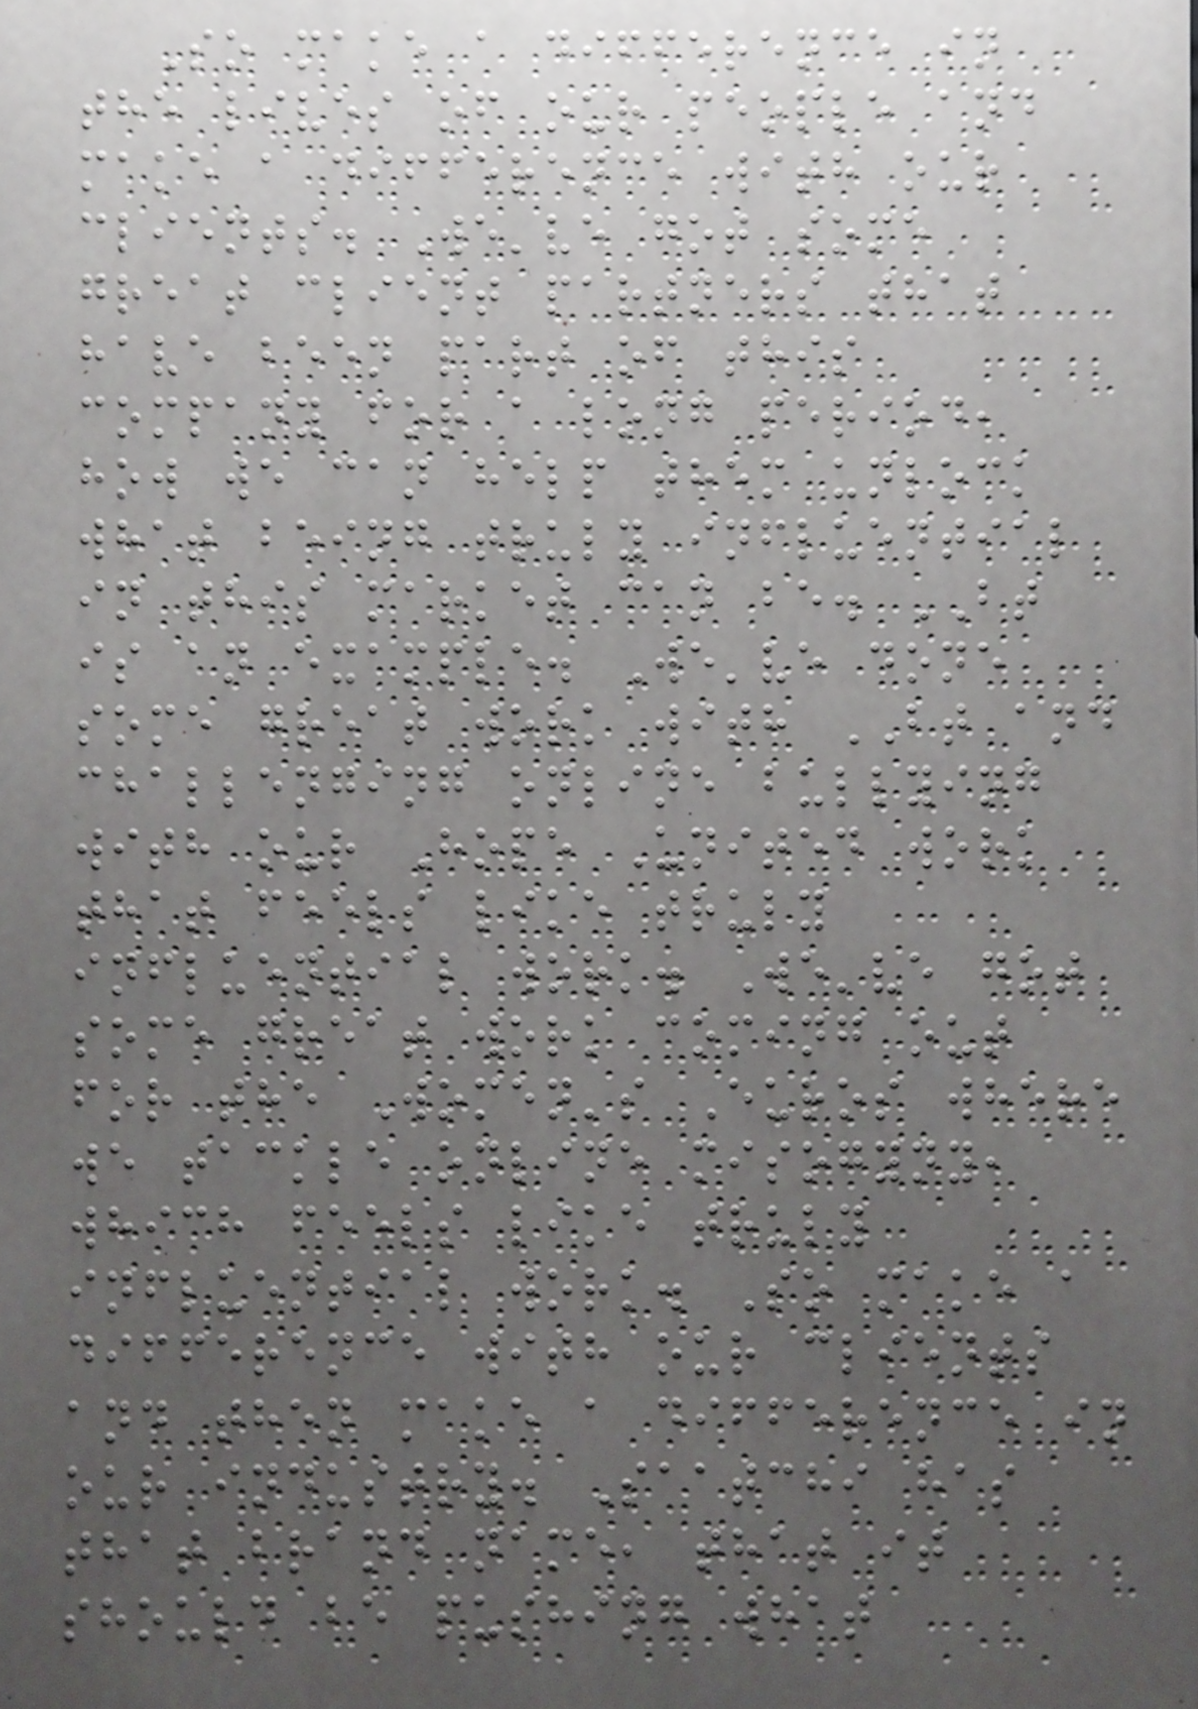So make a difference in
the lives of our people and
make a difference with our
clients. We've got some
great client partners that
have been part of this
company for a long period,
how we can help them unlock
what being truly influential
in this market can be. BT
is an example. We've done
some great work with BT and
challenging online bullying
with our Hope United work
that feels like truly
influential work. We've got
some great work coming out
for the Women's Euros where
we tackle online misogyny,
which feels like truly
influential work. So make a
difference with our clients
and then make a difference in
our industry. Saatchi has
that brand name, that it
should be pushing what
